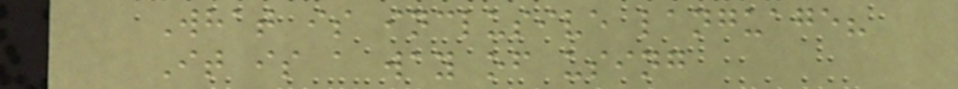What is inclusive language?
It is a way of using
